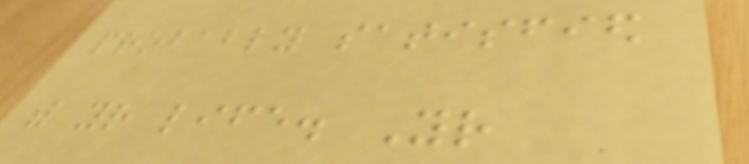probably satisfied
with your life. Your
